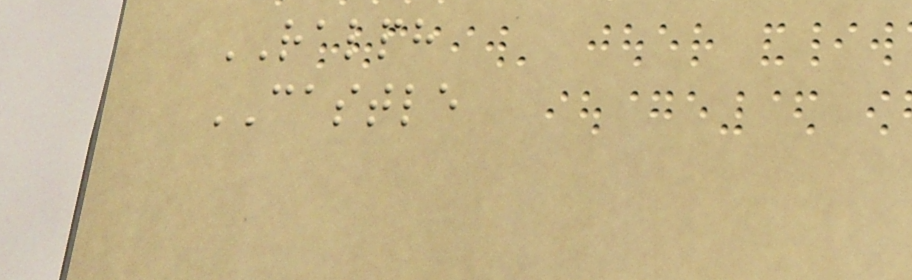RALPH
CASTLE
